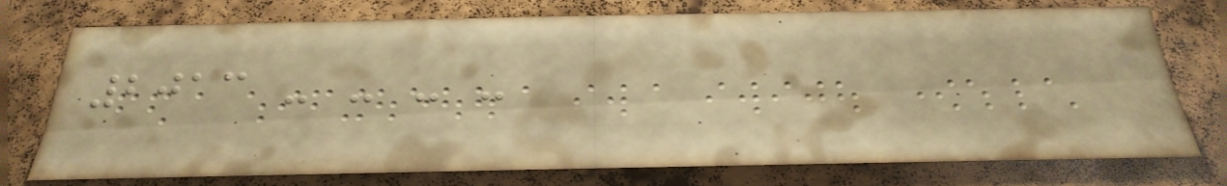2013 - - - -
